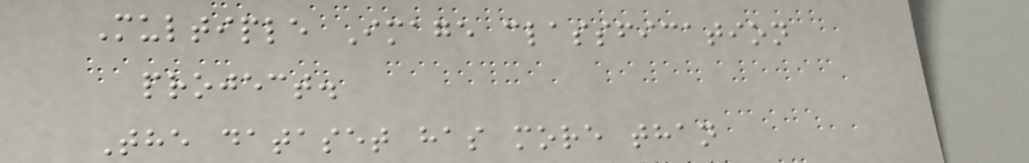Multiple Image classfication
project.
The dataset has more than
